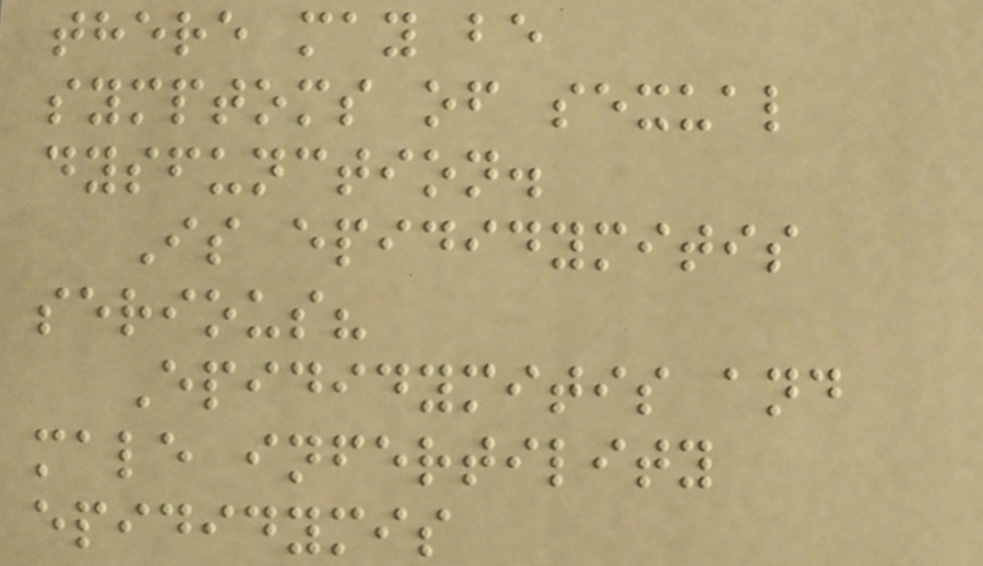there may be
symptoms of sexual
dysfunction.
Is epididymitis
serious?
Epididymitis and
male infertility
epididymis
